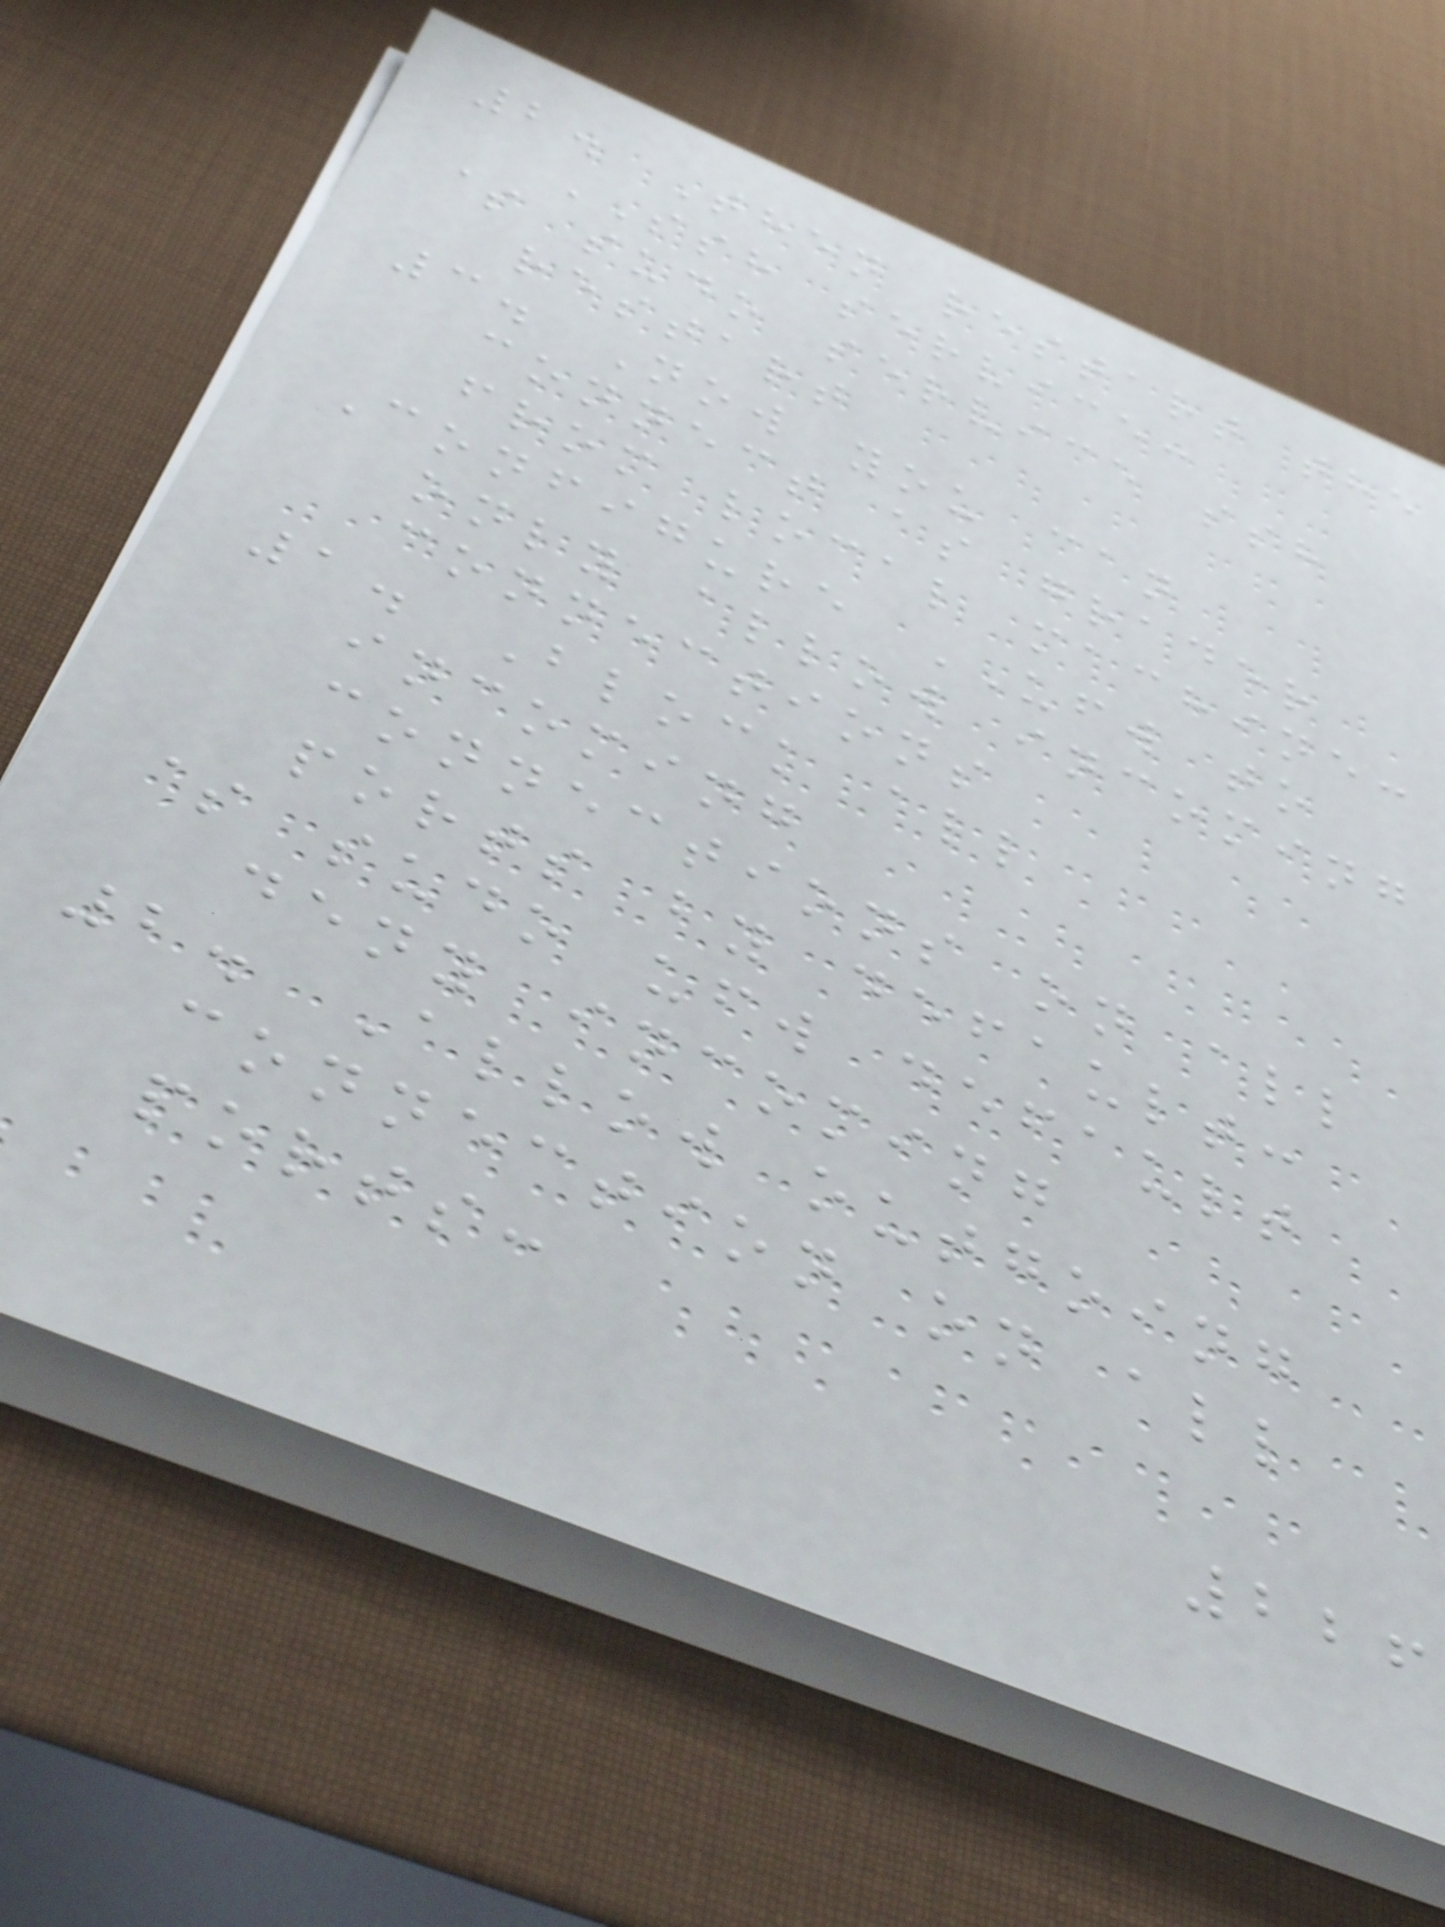2. Then restart the
SSH service:
$ sudo service ssh
restart
3. Now you can
connect as grader
from local machine:
Configure UFW to
only allow incoming
connections
1. Block all
incoming
connections on all
ports by default:
$ sudo ufw default
deny incoming
2. Allow outgoing
connection on all
ports:
226
